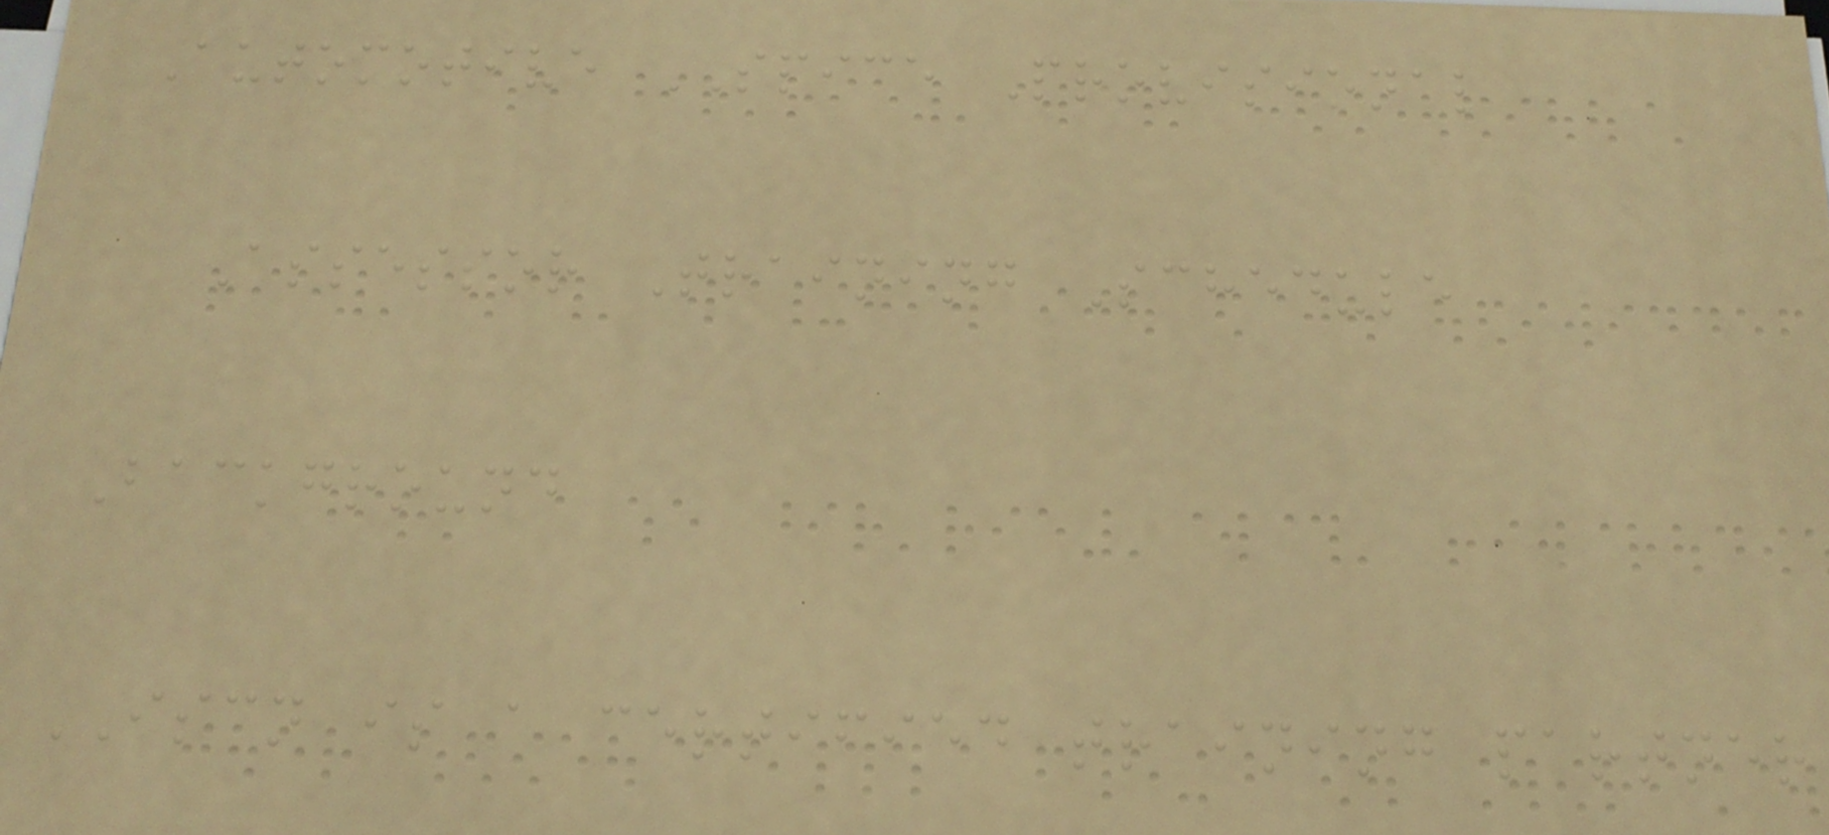Automotive SPICE Provisional
Assessor Training Schedule
Background
ISCN is a certified training partner
